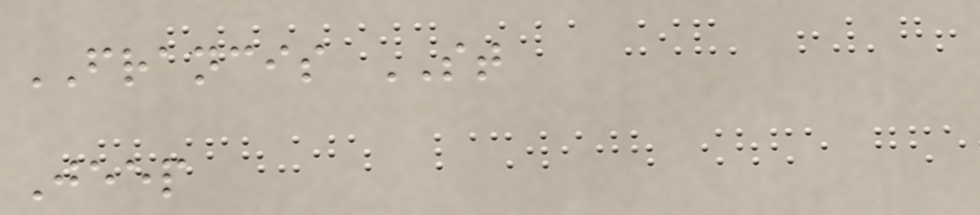FRANCIS ST
Jeep
